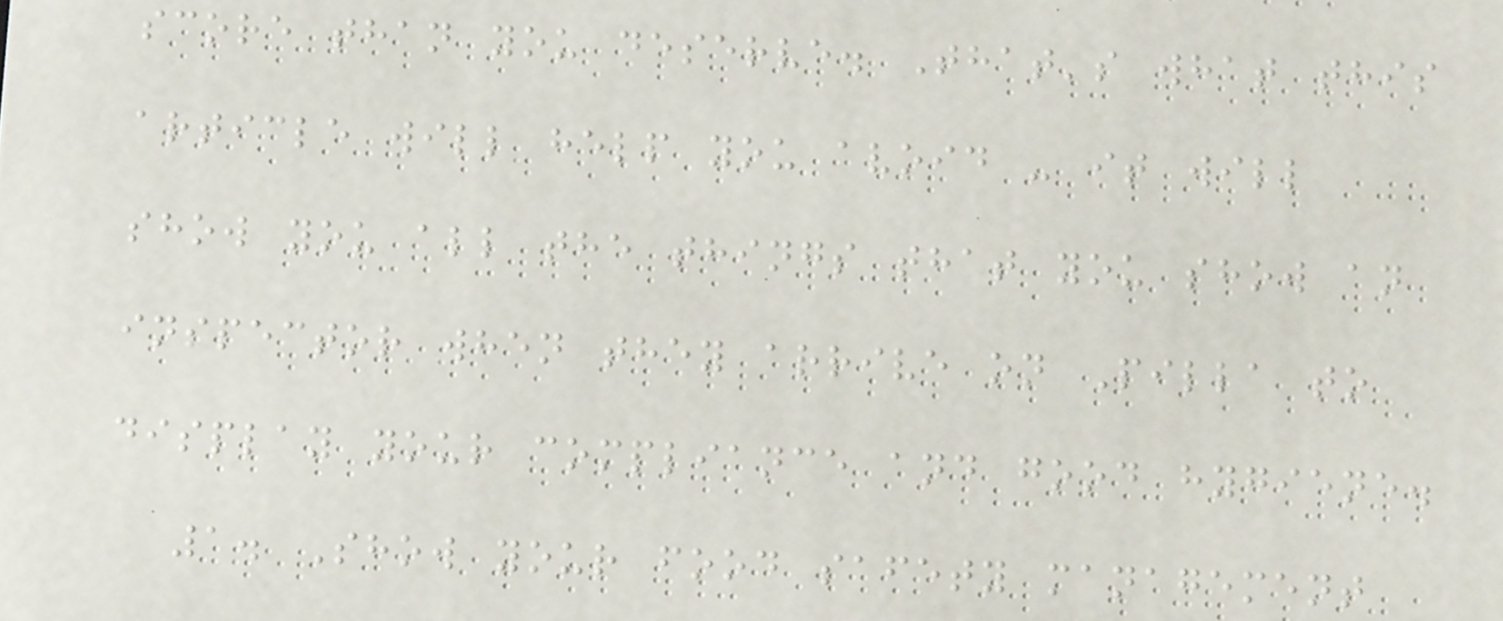score than you deserve. That's what this
article will help you avoid - it will
show you all the things that you show an
inspector when they arrive on Pilla to
display your compliance and good hygiene.
1. Show your food safety management
